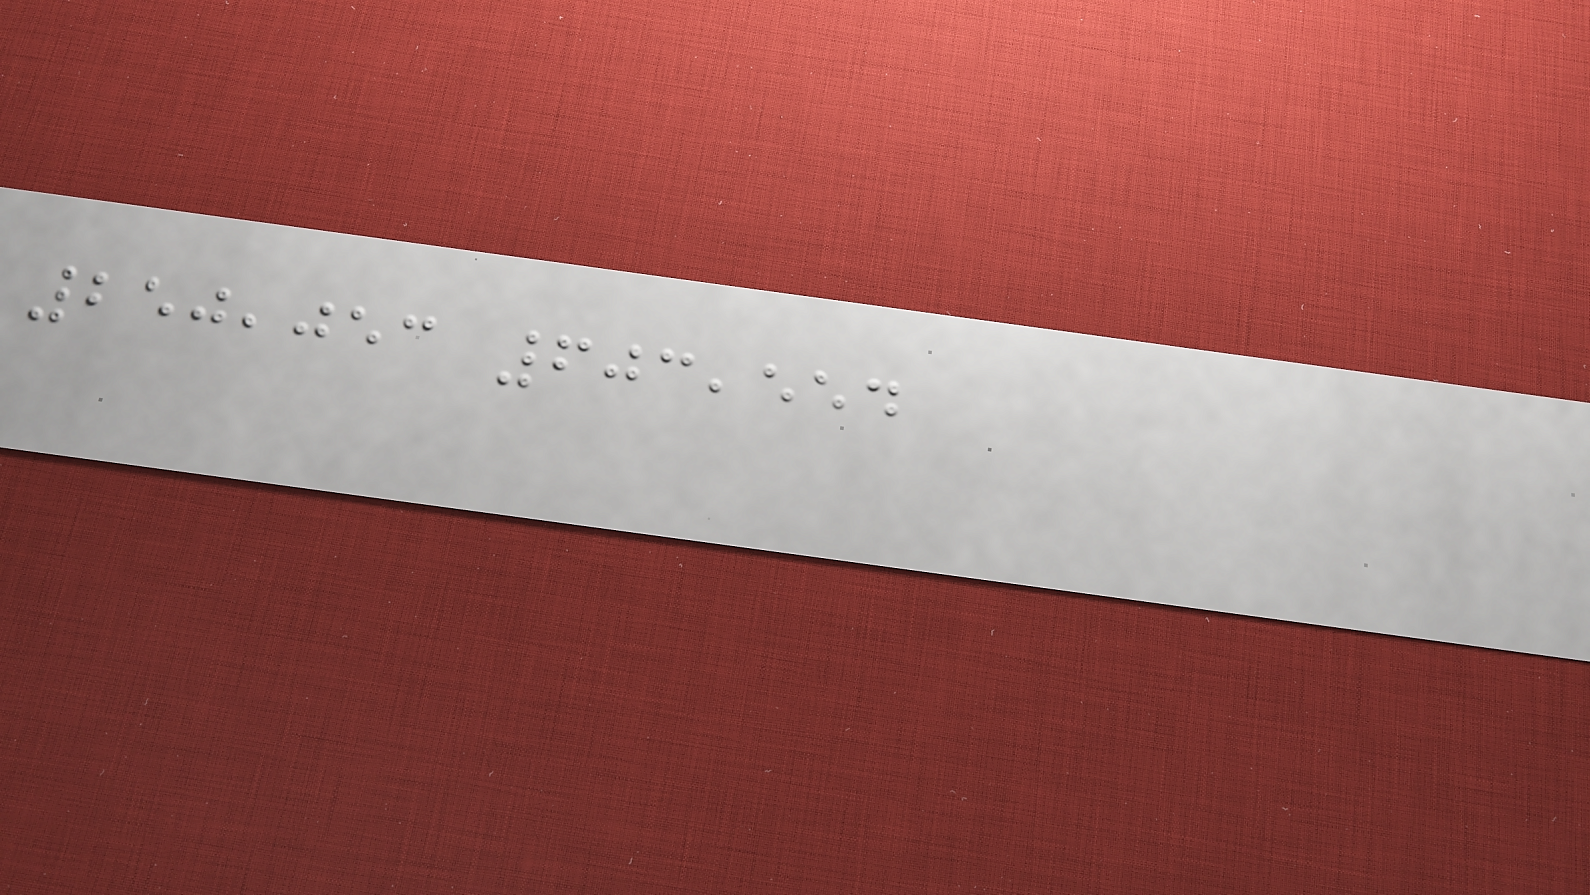250,053 603,554
